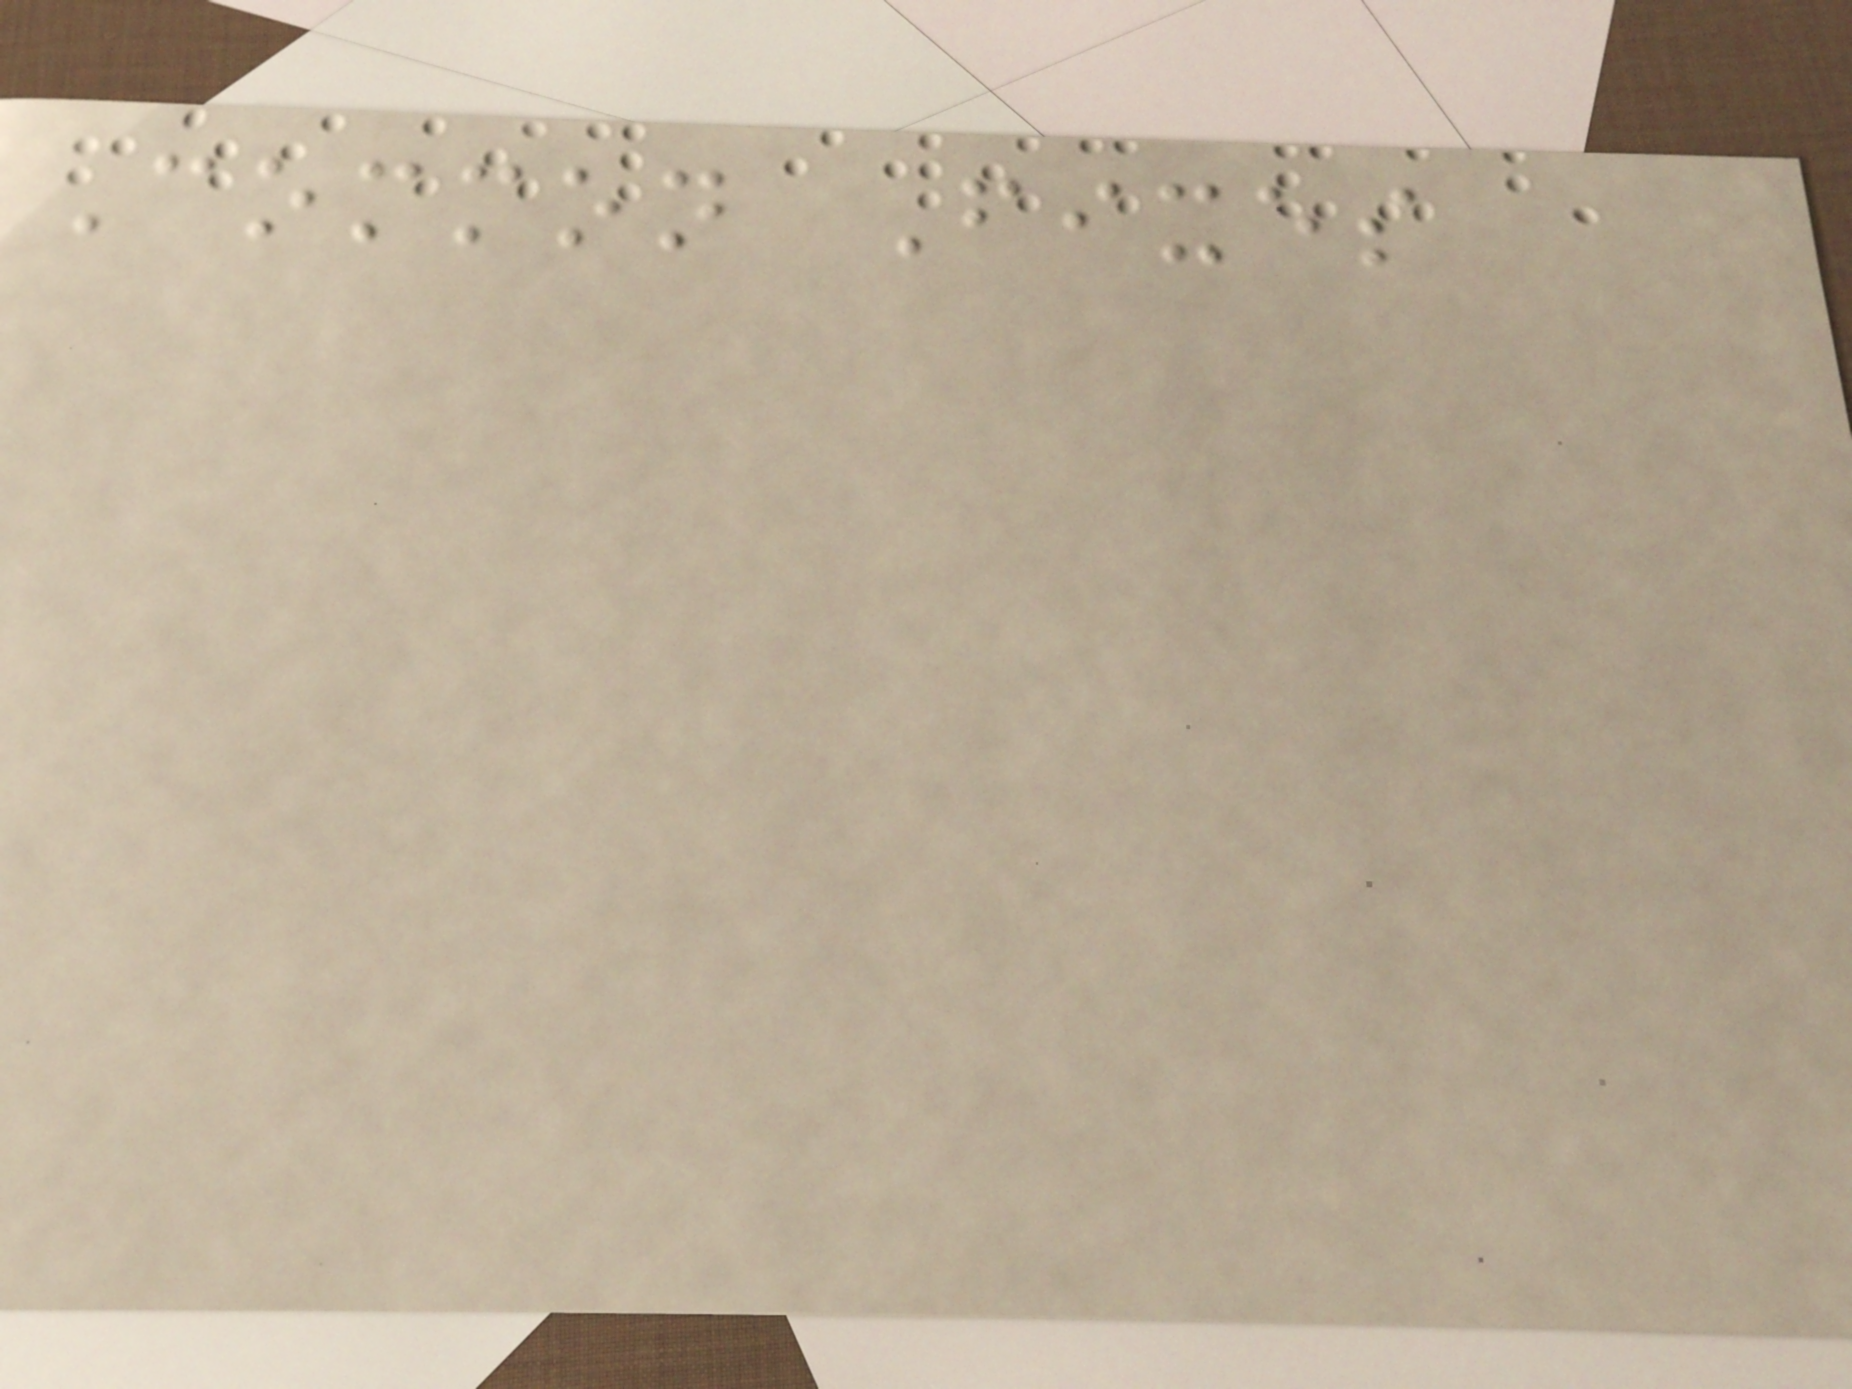Common Fixes
